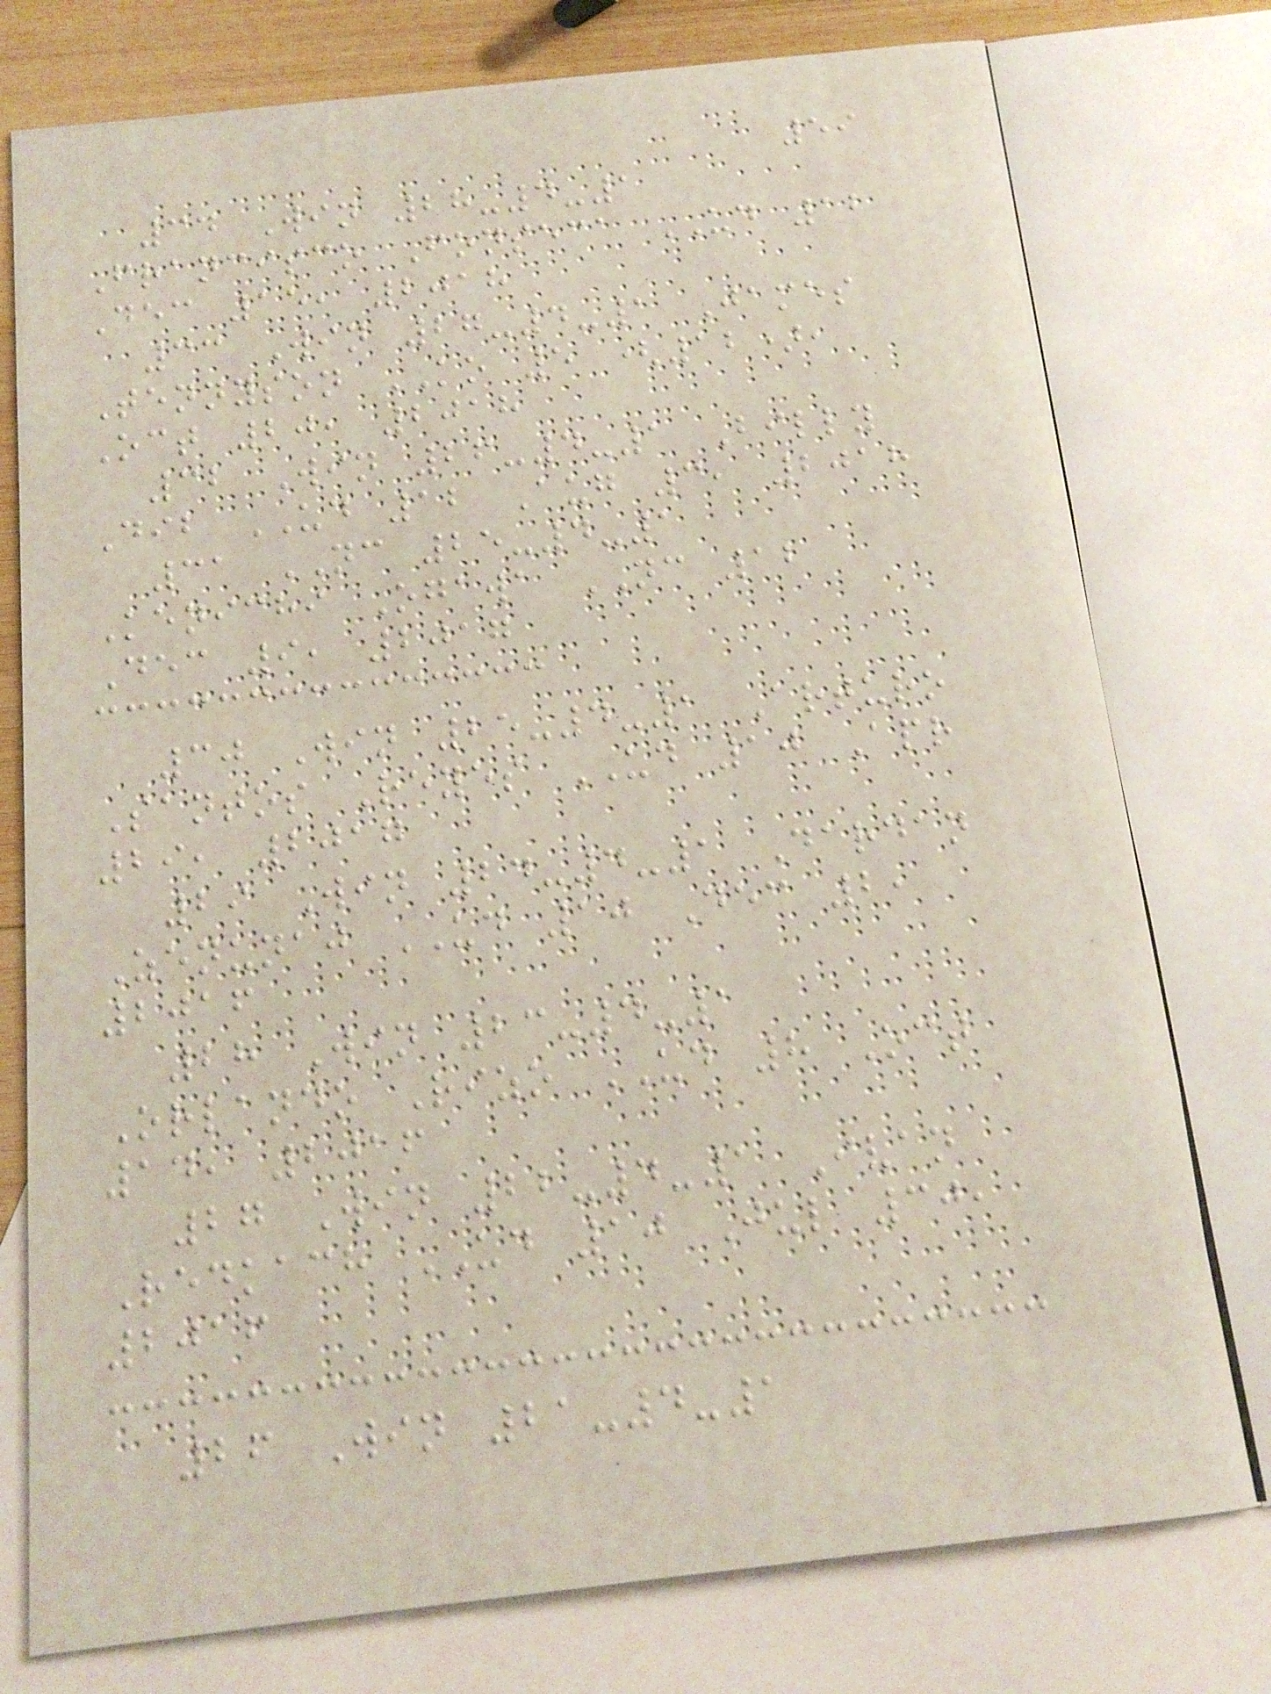59
34 Win 28-4-1
Francisco Fonseca UD 12
Dec 15, 2018
33 Win 27-4-1 James
Tennyson KO 5 (12),
Oct 20, 2018
32 Win 26-4-1 Billy
Dib UD 12 Aug 3, 2018
31 NC 25-4-1
Kenichi Ogawa NC 12
Dec 9, 2017
30 Win 25-4-1 Arturo
Santos Reyes UD 10 Apr
29, 2017
29 Win 24-4-1 Dardan
Zenunaj UD 10 Dec 2,
2016
28 Win 23-4-1
Orlando Rizo UD 8 Oct
14, 2016
27 Win 22-4-1 Ivan
Redkach UD 10 Jul 30,
2016
26 Win 21-4-1
